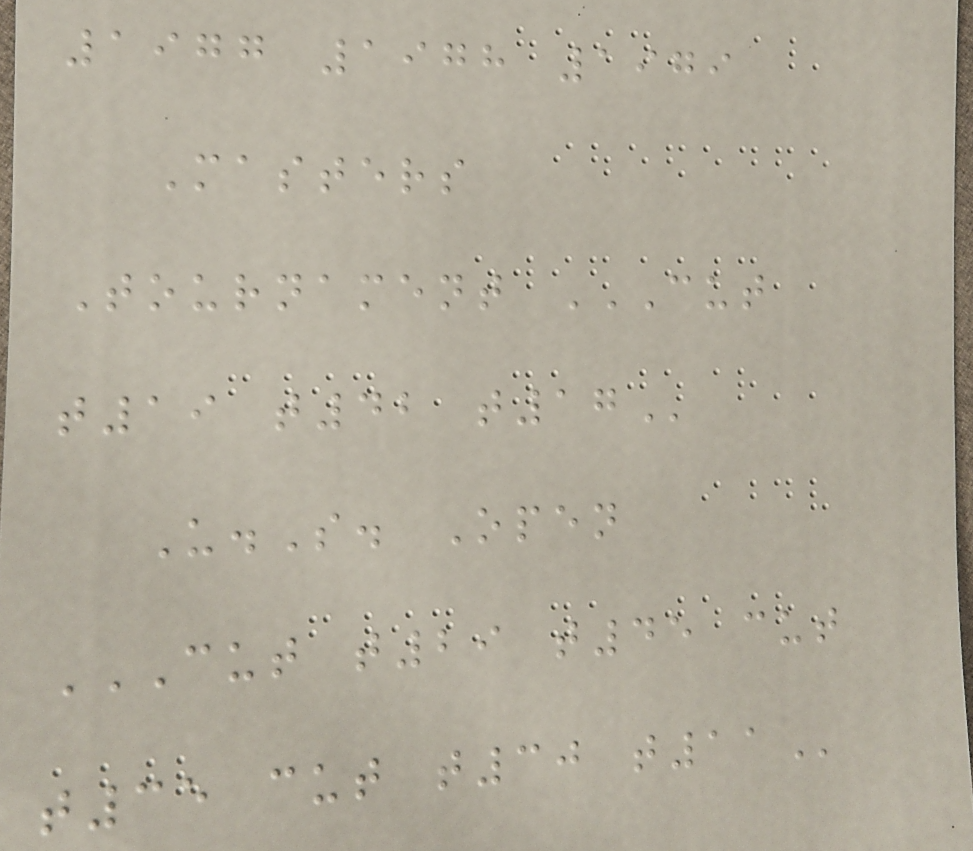1977 1978 1979
Masters
Tournament CUT
T19 T42 T17
U.S. Open
CUT T29 T45 CUT
T35 CUT T30 T11
